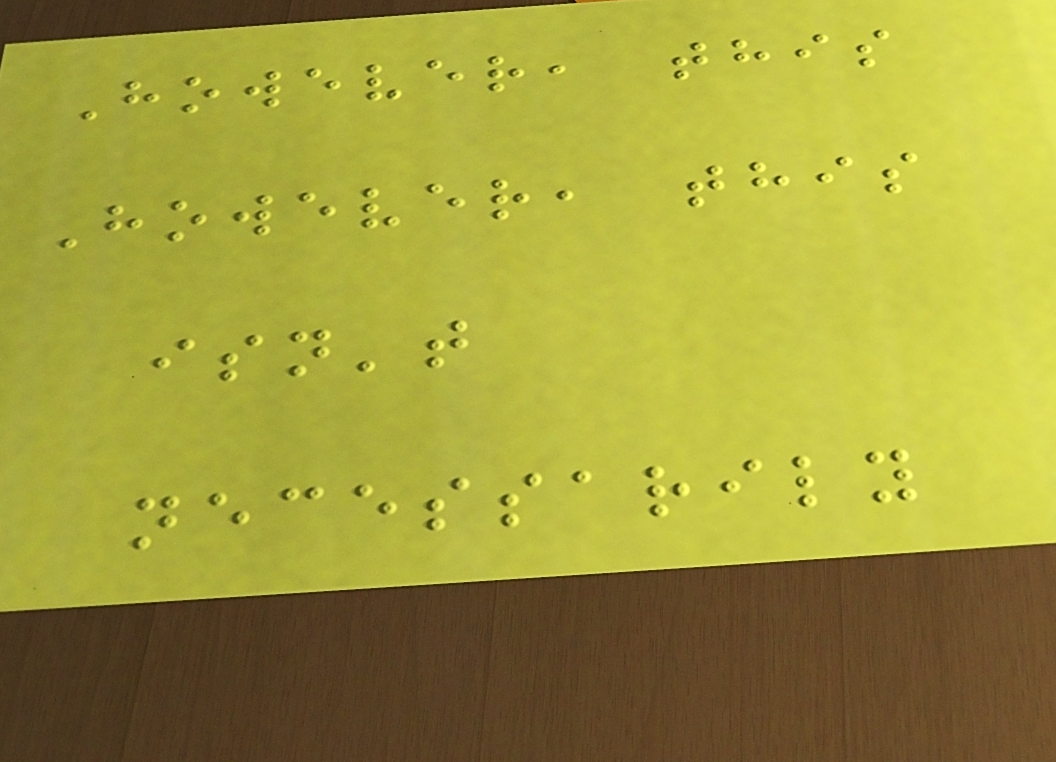However, this
However, this
isn't
necessarily
